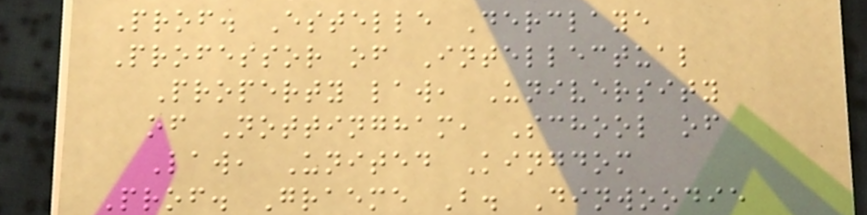Prof. Estelle Derclaye
Professor of Intellectual
Property law, University
of Nottingham, School of
Law, United Kingdom
Prof. Graeme B. Dinwoodie
